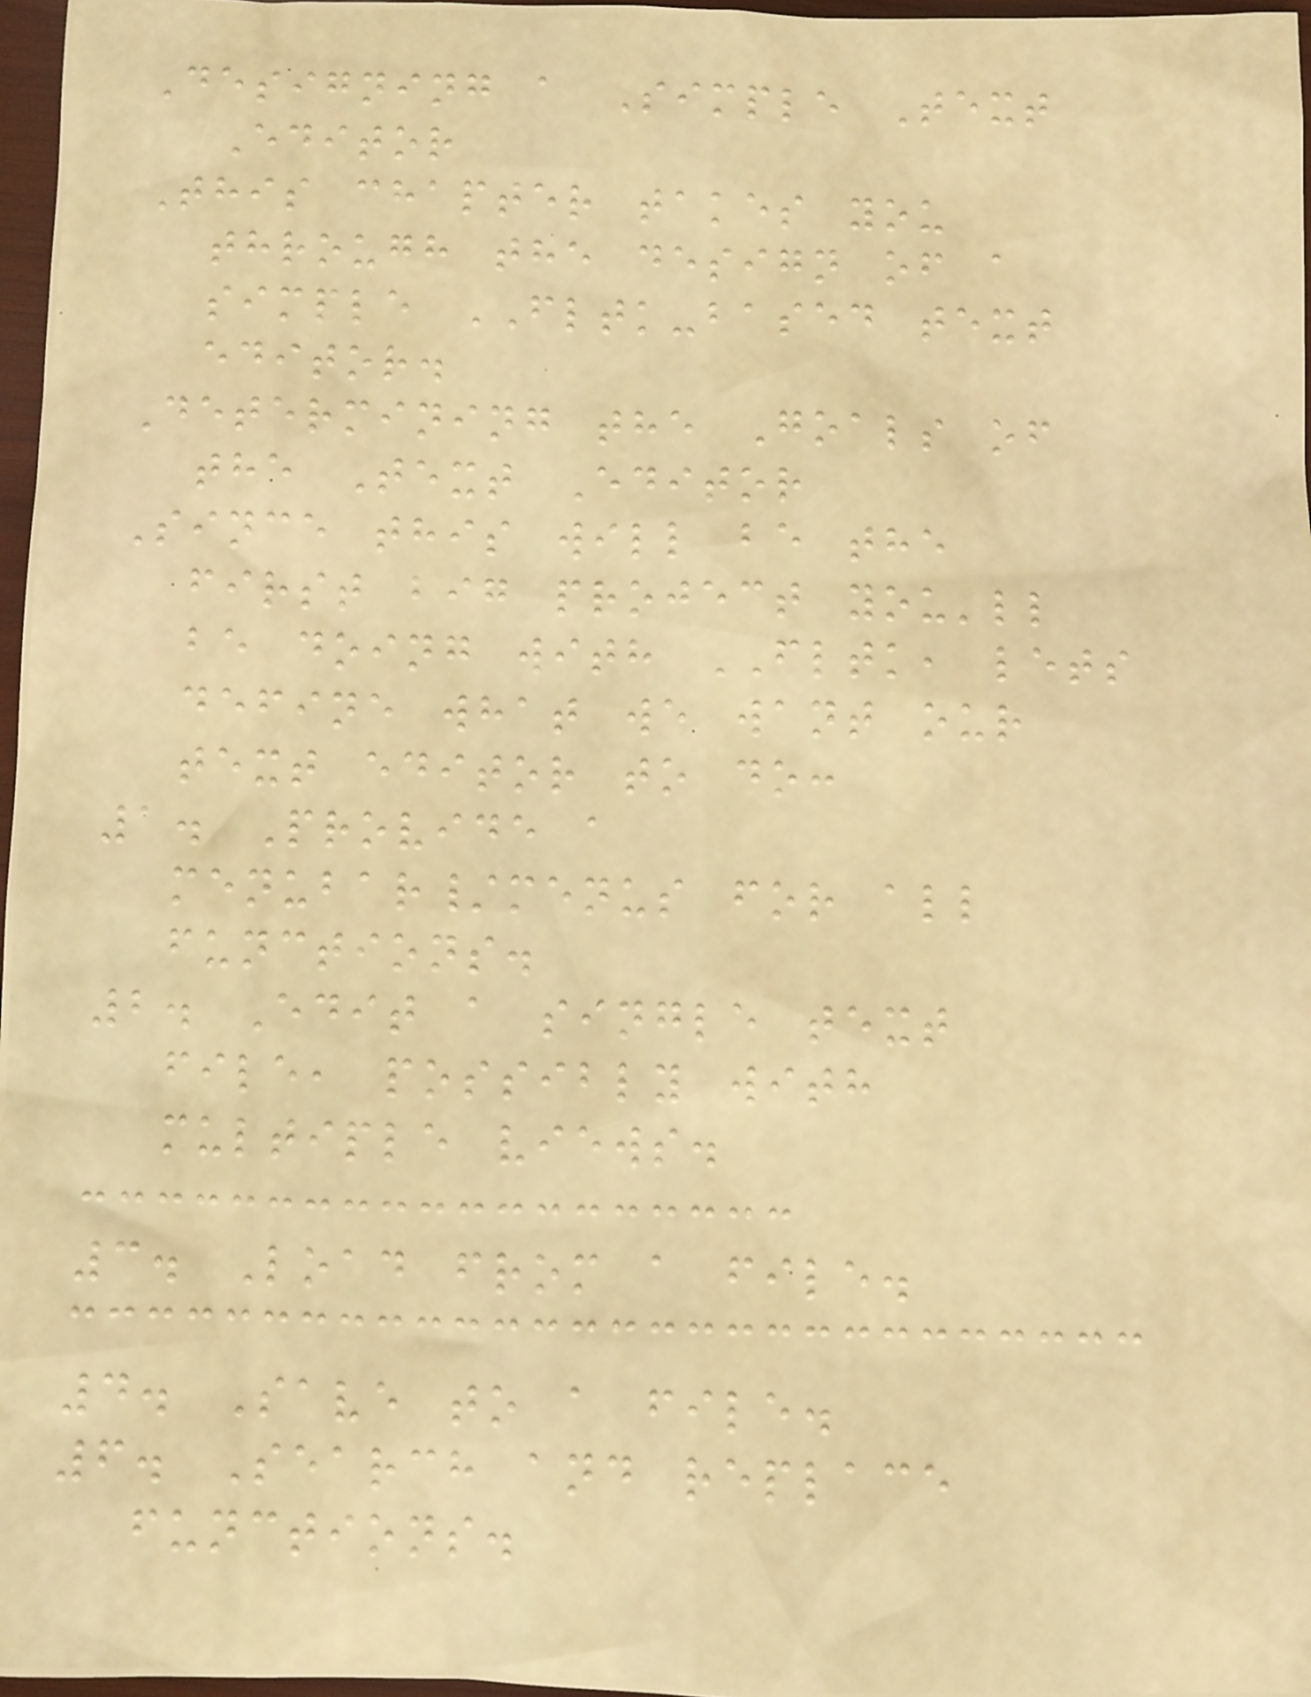Designing a Simple Text
Editor
This chapter takes you
through the design of a
simple FLTK-based text
editor.
Determining the Goals of
the Text Editor
Since this will be the
first big project you'll
be doing with FLTK, lets
define what we want our
text editor to do:
1. Provide a
menubar/menus for all
functions.
2. Edit a single text
file, possibly with
multiple views.
3. Load from a file.
4. Save to a file.
6. Search and replace
functions.
